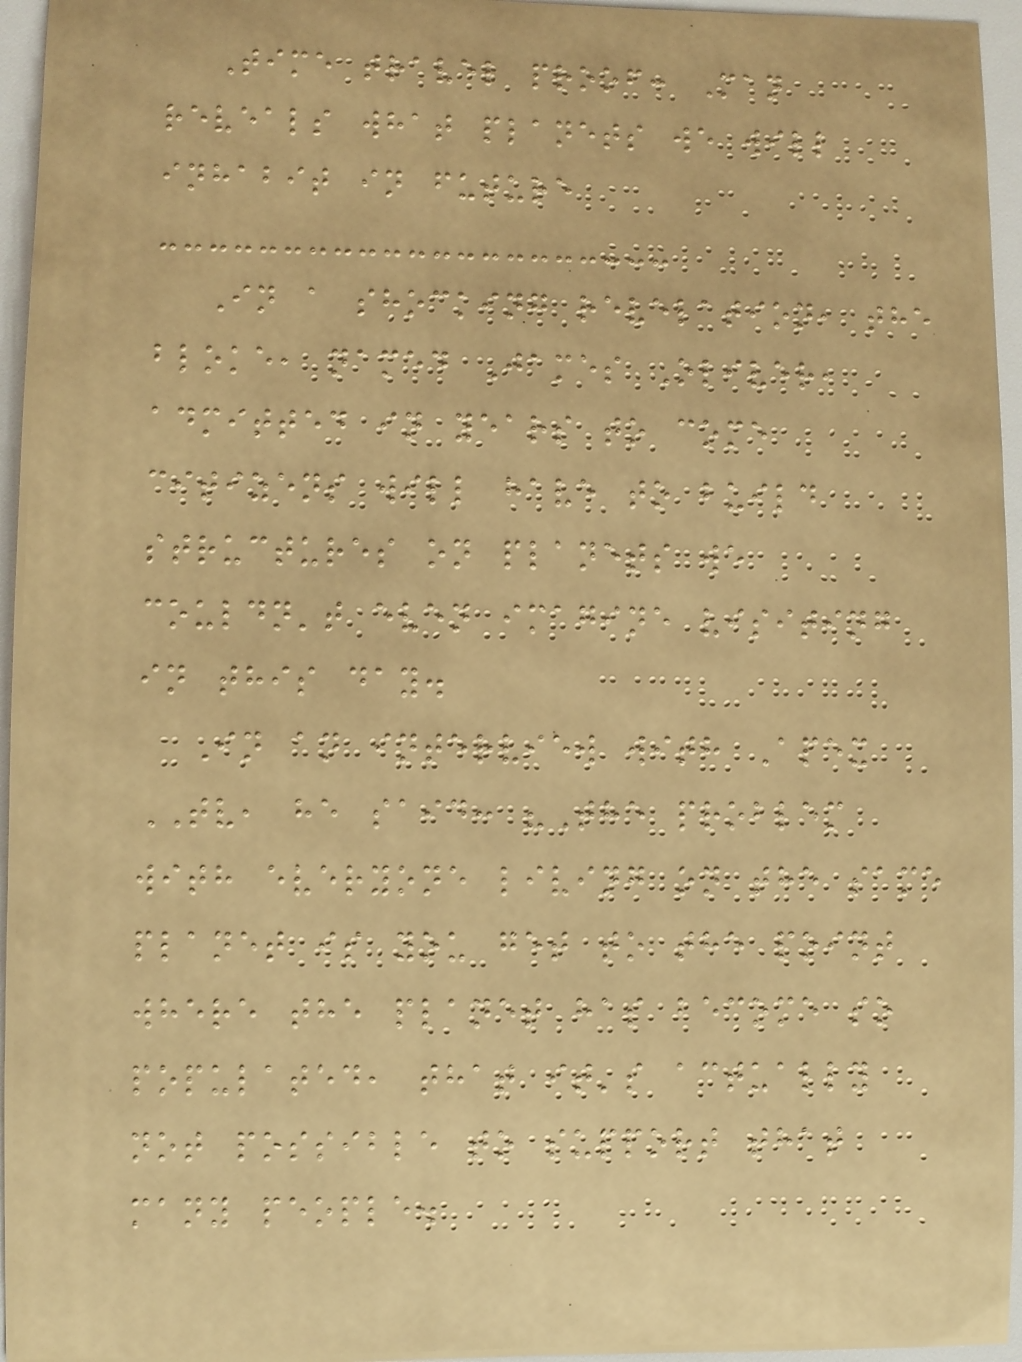Time travel proof: Man
reveals what planets we will
inhabit in future
In a shocking revelation, the
bloke, named James Oliver,
admitted in years to come
citizens will have to build
structures on planets we
couldn't even imagine visiting
in this day.
In an interview with Apex
TV, he said: "The problem
with everyone living on the same
planet is you get to the point
where the planet has become so
populated, that it's actually
not possible to support that
many people.
